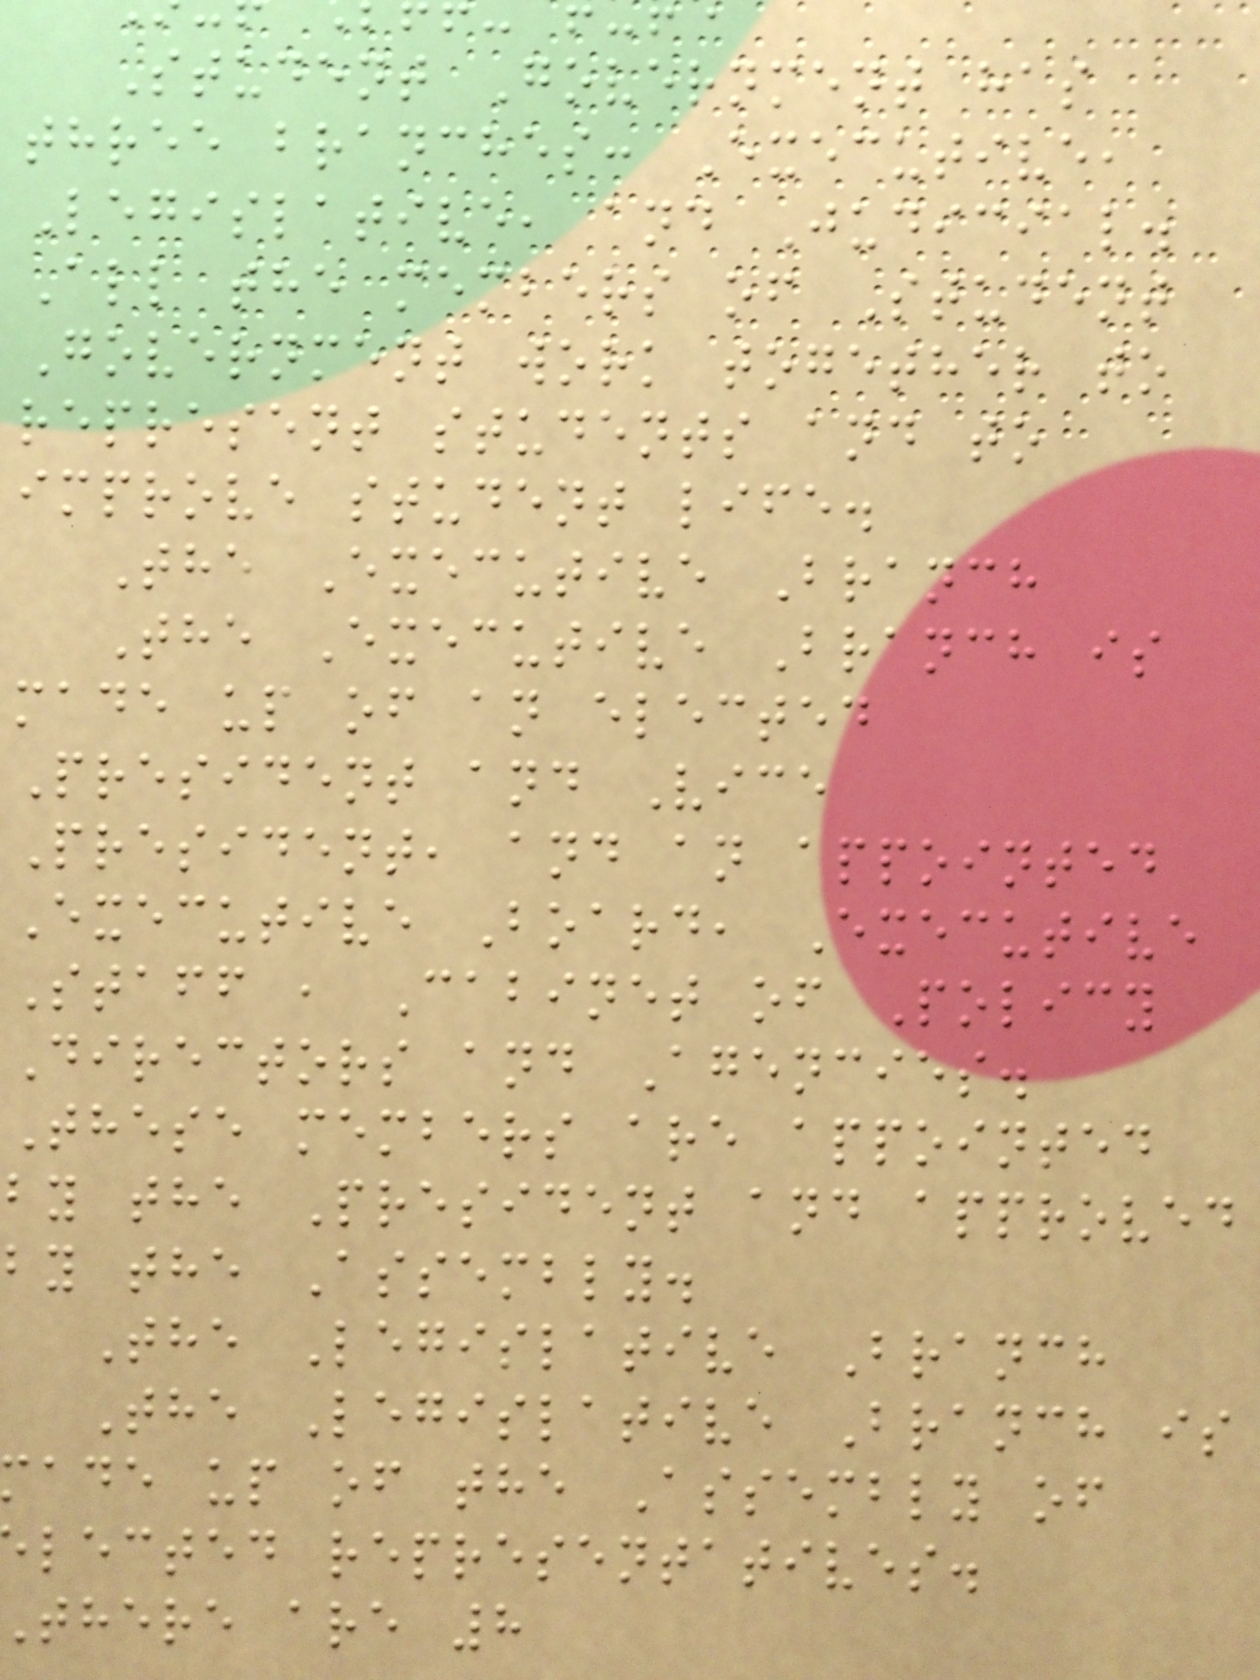Student Government has
three branches: Executive,
Legislative, and Judicial.
All the members of Student
Government work together to
represent students and to
improve student life.
The Executive Branch
The Executive Branch is
made up of an elected
President and Vice
President, and an appointed
Executive Board, Executive
Staff , Cabinet of Policy
Directors and Agencies.
These members are appointed
by the President and approved
by the Assembly.
The Legislative Branch
The Legislative Branch is
ade up of the Assembly of
lected representatives.
there are 8
